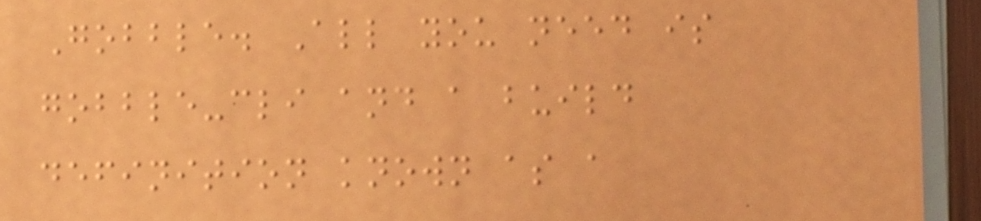Gobble. All you need is
gobble-cli and a build
definition known as a
